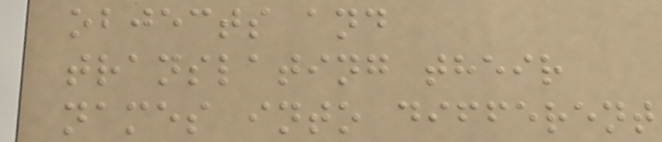objects and
translating their
names into different
